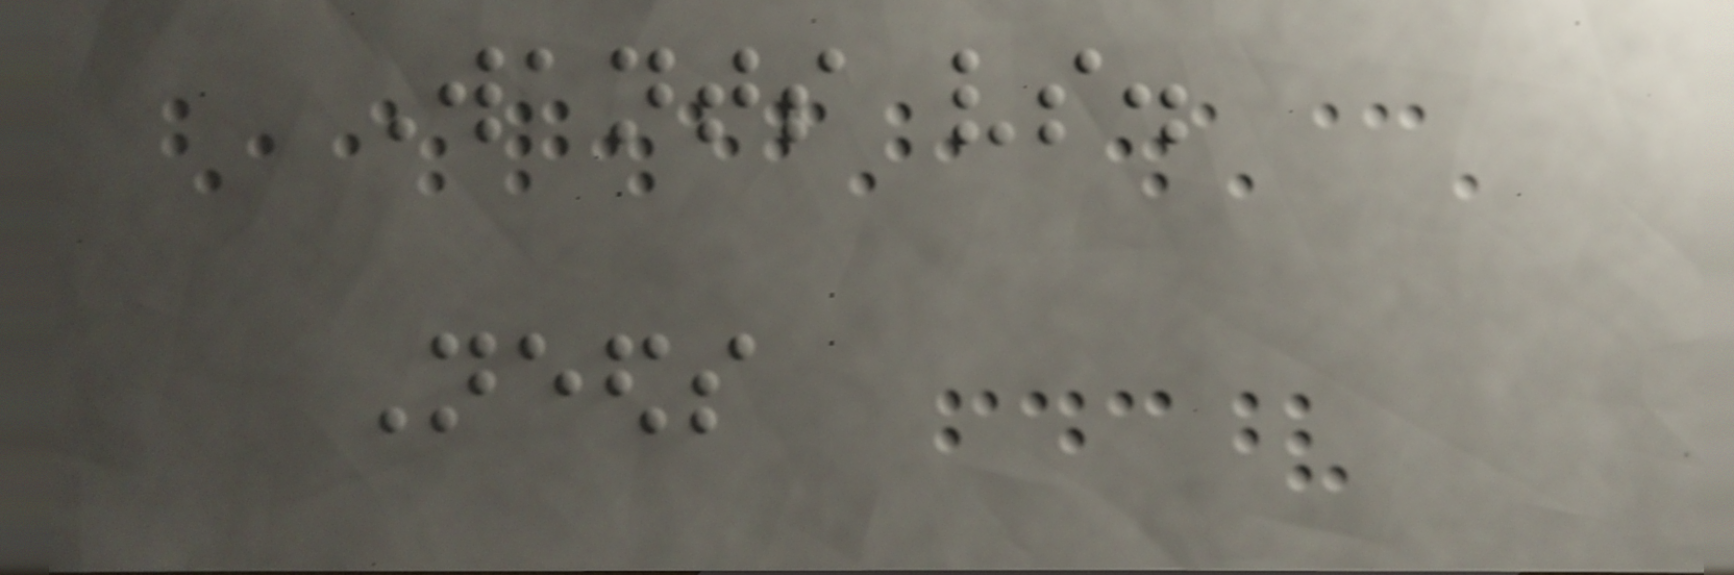Wants vs.
Needs
